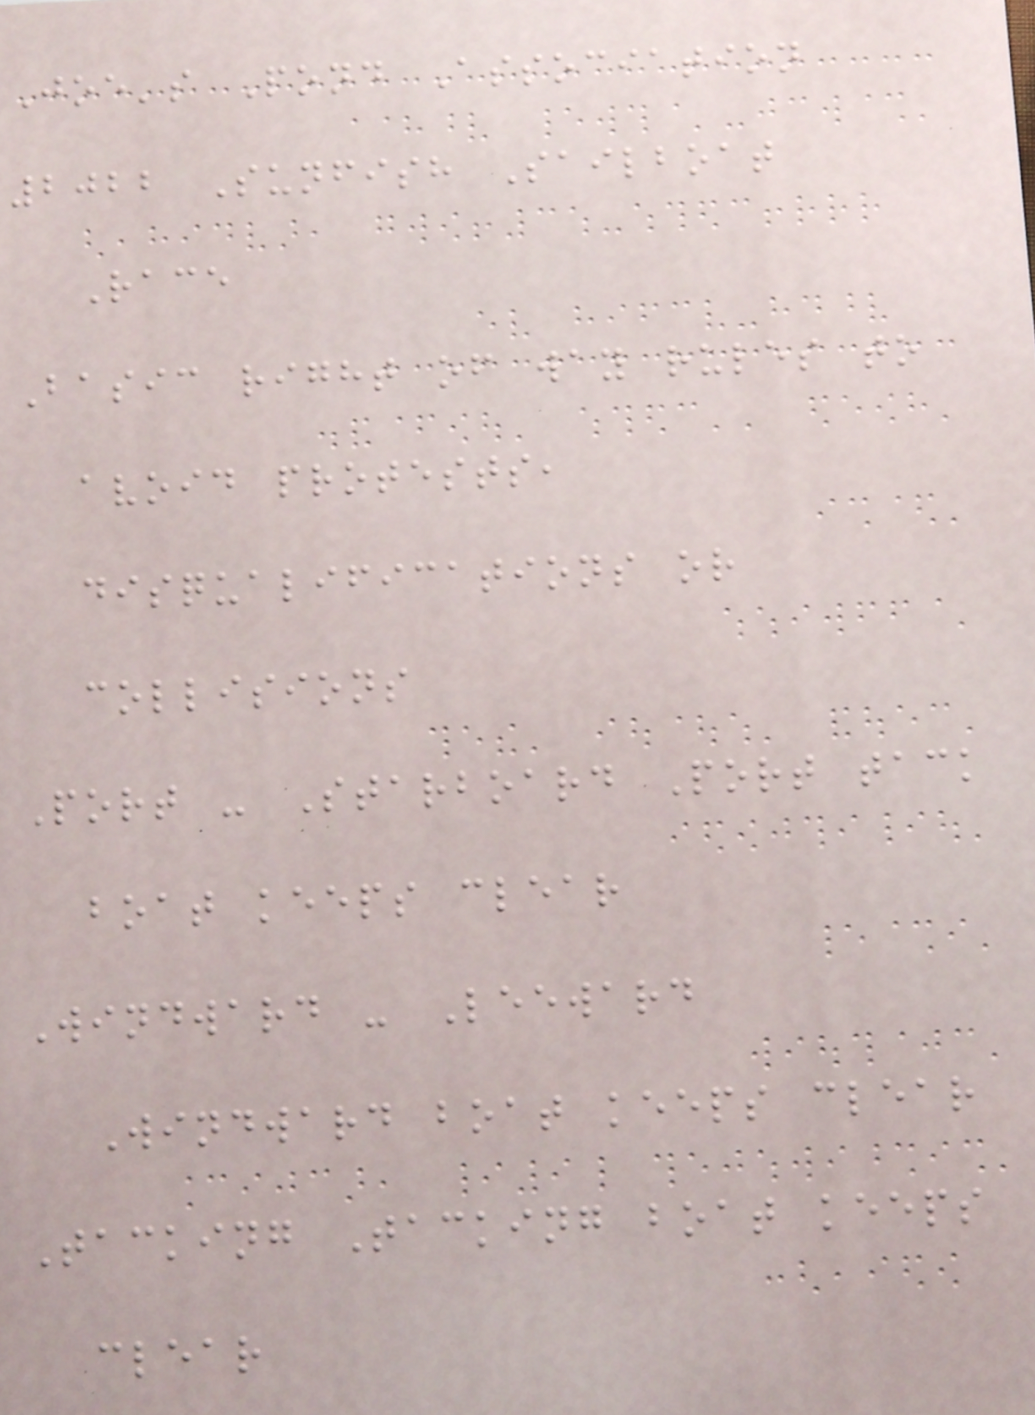Joe's Pond Association
2022 Sunfish Sailboat
Race
Basic right of way rules to
avoid protests,
disqualifications or
collisions
Port - Starboard Port tack
boat keeps clear
Windward - Leeward
Windward boat keeps clear
Tacking Tacking boat keeps
clear
